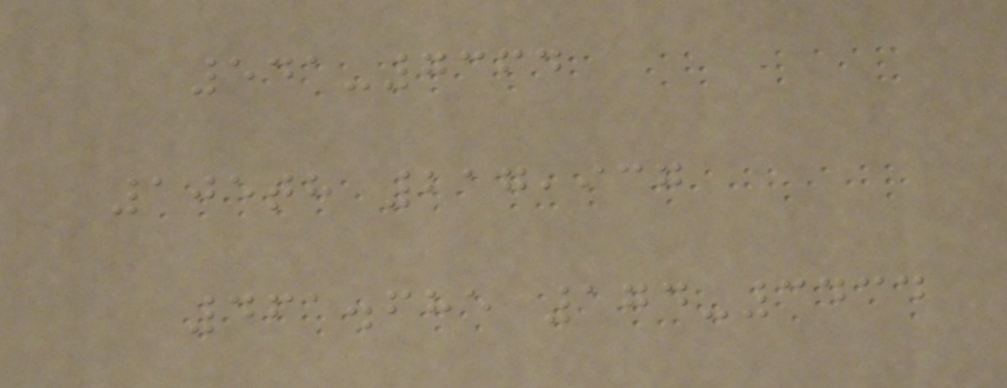541-7364
105th 217,937
461.685 174-3434
